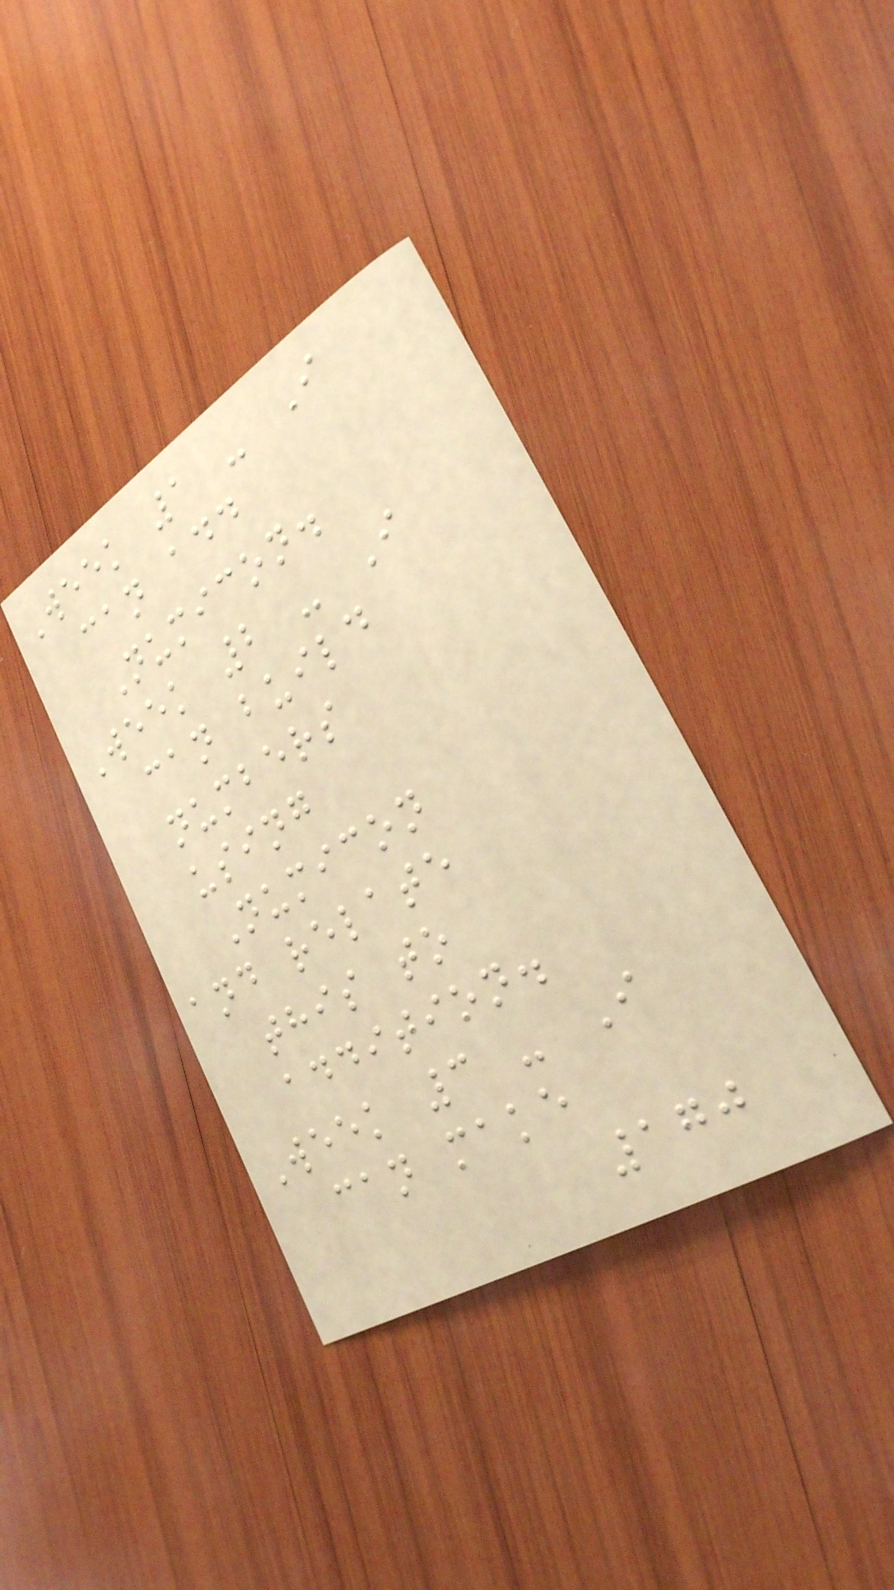Week 1 - I
can add
Numicon.
Week 2 - I
can build
numbers
using
Numicon
and relate
this to
addition.
Week 3 - I
can make
170
